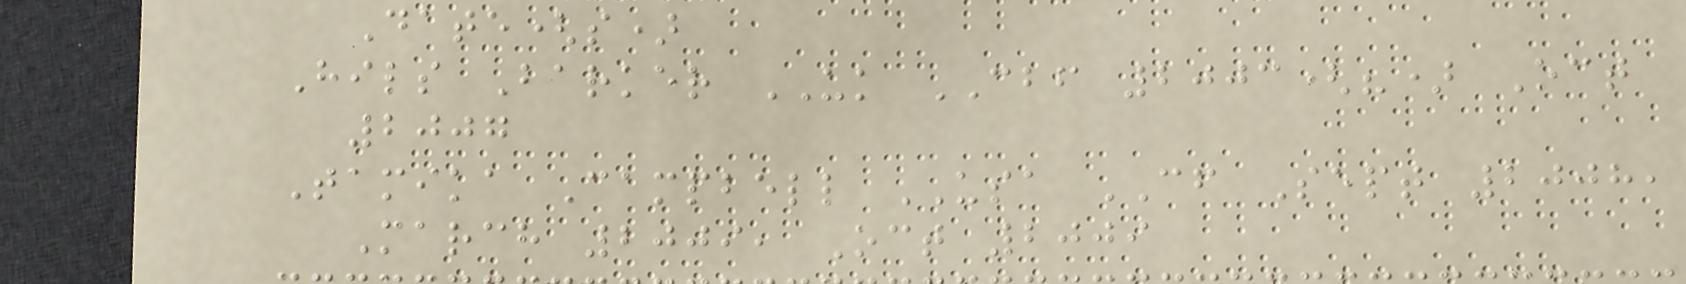Date(s)
Hils Barker UK CBF 2003(?) Oct
2007
Tamika Campbell USA CF Sept 2008,
March 2009, Oct 2009
